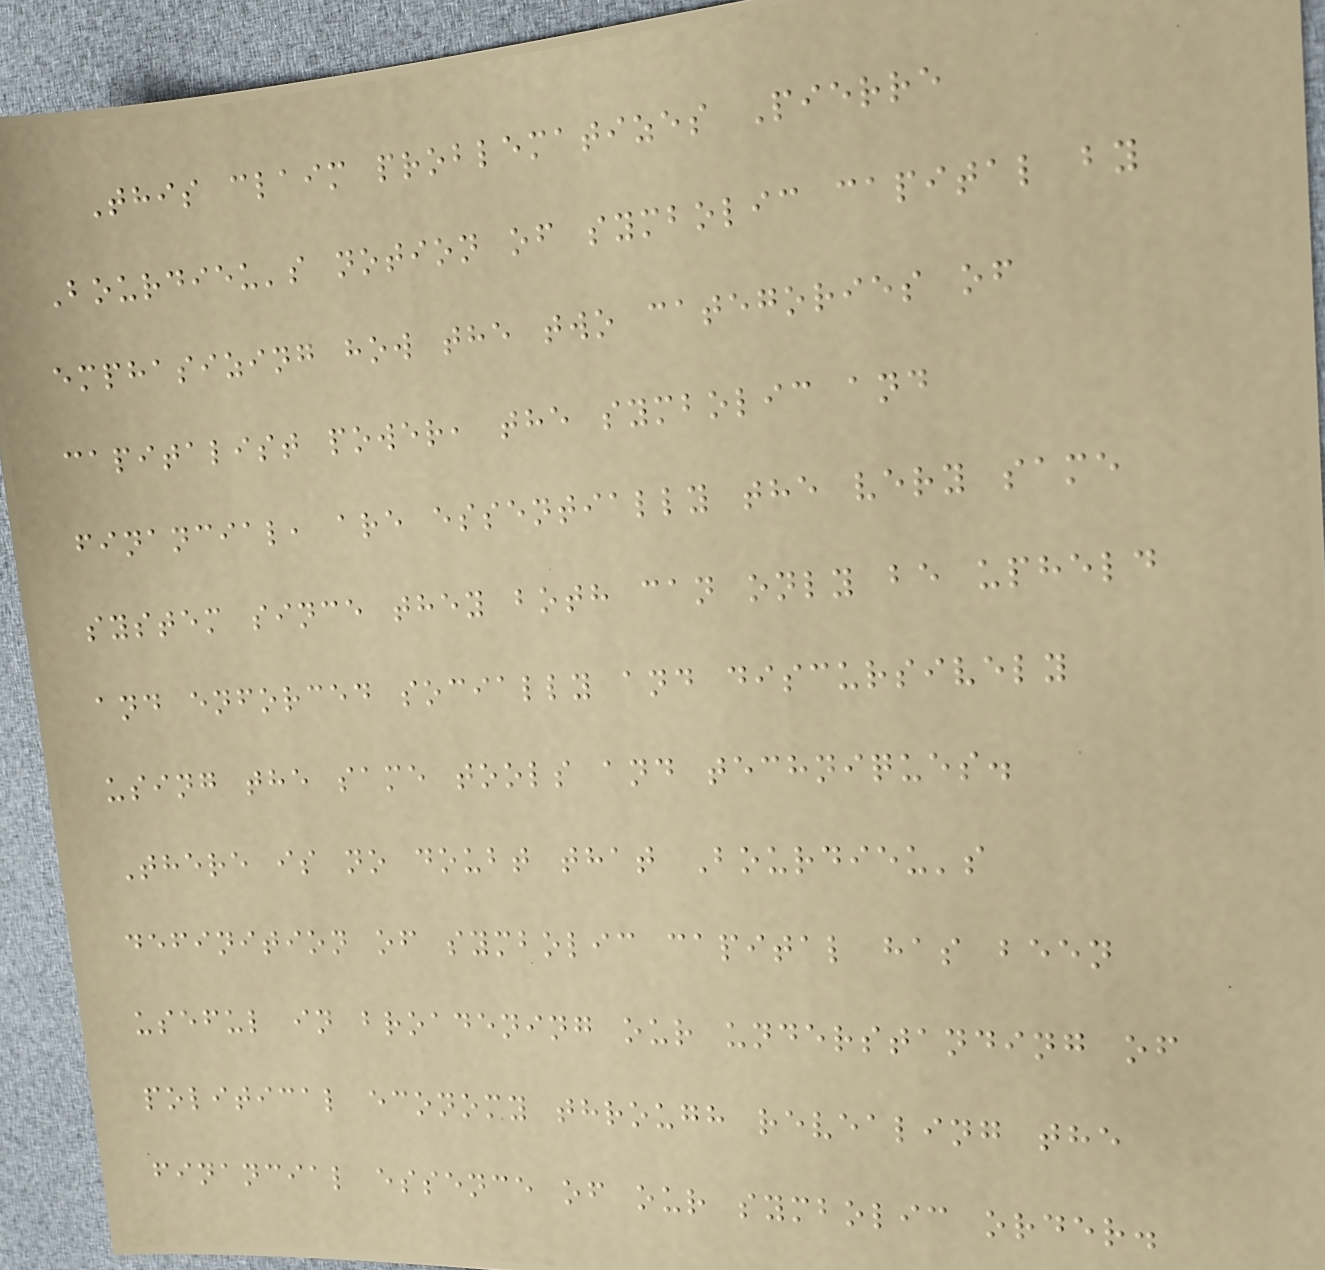This claim problematizes Pierre
Bourdieu's notion of symbolic capital by
emphasizing how the two categories of
capitalist power, the symbolic and
financial, are essentially the very same
system since they both can only be upheld
and enforced socially and discursively
using the same tools and techniques.
There is no doubt that Bourdieu's
definition of symbolic capital has been
useful in broadening our understanding of
political economy through revealing the
financial essence of our symbolic order.
